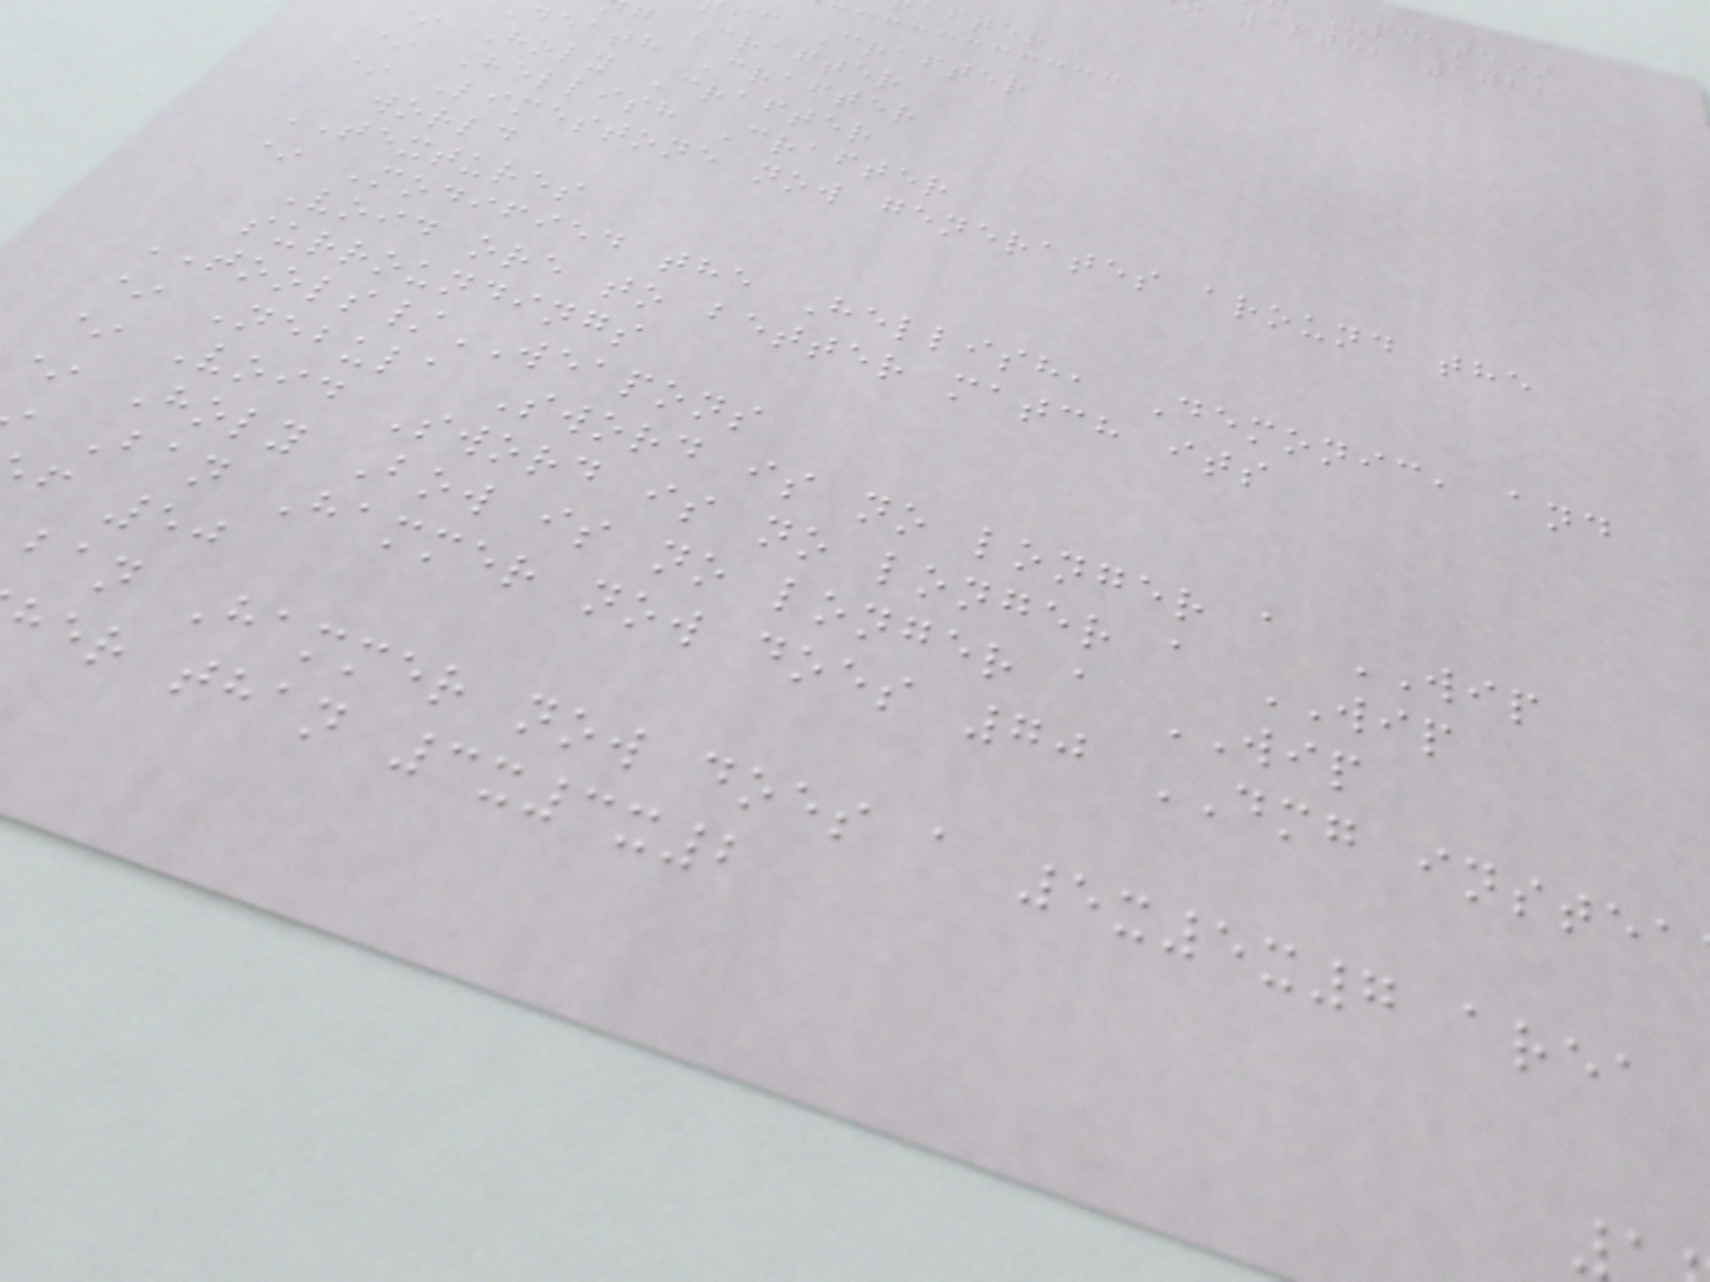16th, 2022
ic Crafter
g Crafter
death Crafter
Holy Crafter
* Hellish Crafter
* Limestone now generates around the
world
TEXTURES
* Modified the Hellish, Demonic, and
Void ore to better match its
surroundings
TOOLS/WEAPONS
* Nebula Sword is no longer a WIP
* Void Sword is no longer a WIP
* Holy Bow is no longer a WIP
Ban Hammer now does 70 DMG instea
f 50
ban Hammer now does a 5x5x7 area
er than 3x3x2
